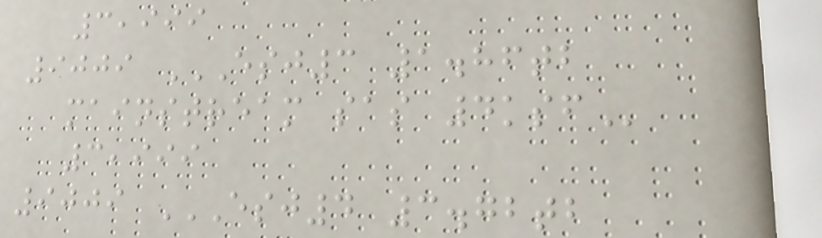3,999
9009 ESJ3 1.86TB
MAINSTREAM SAS 4KSF
3,999
9009 ESJ4 3.72TB
